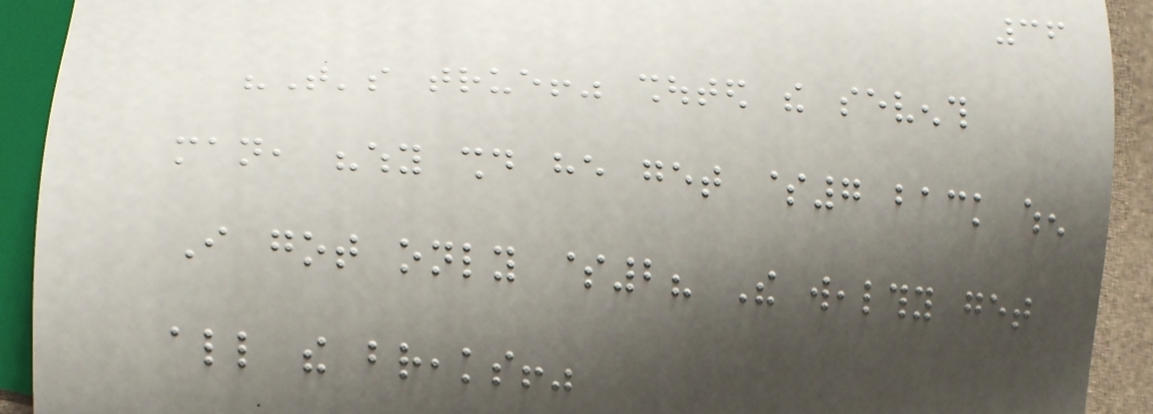36
"That's true!" shouted the seventh
man, "why should he get $7 back when
I got only $2? The wealthy get
all the breaks!"
